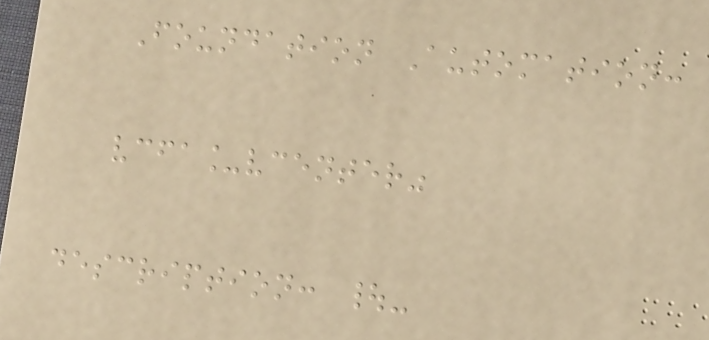Foundation Automation:
vcfa_vcenter"
description: |-
